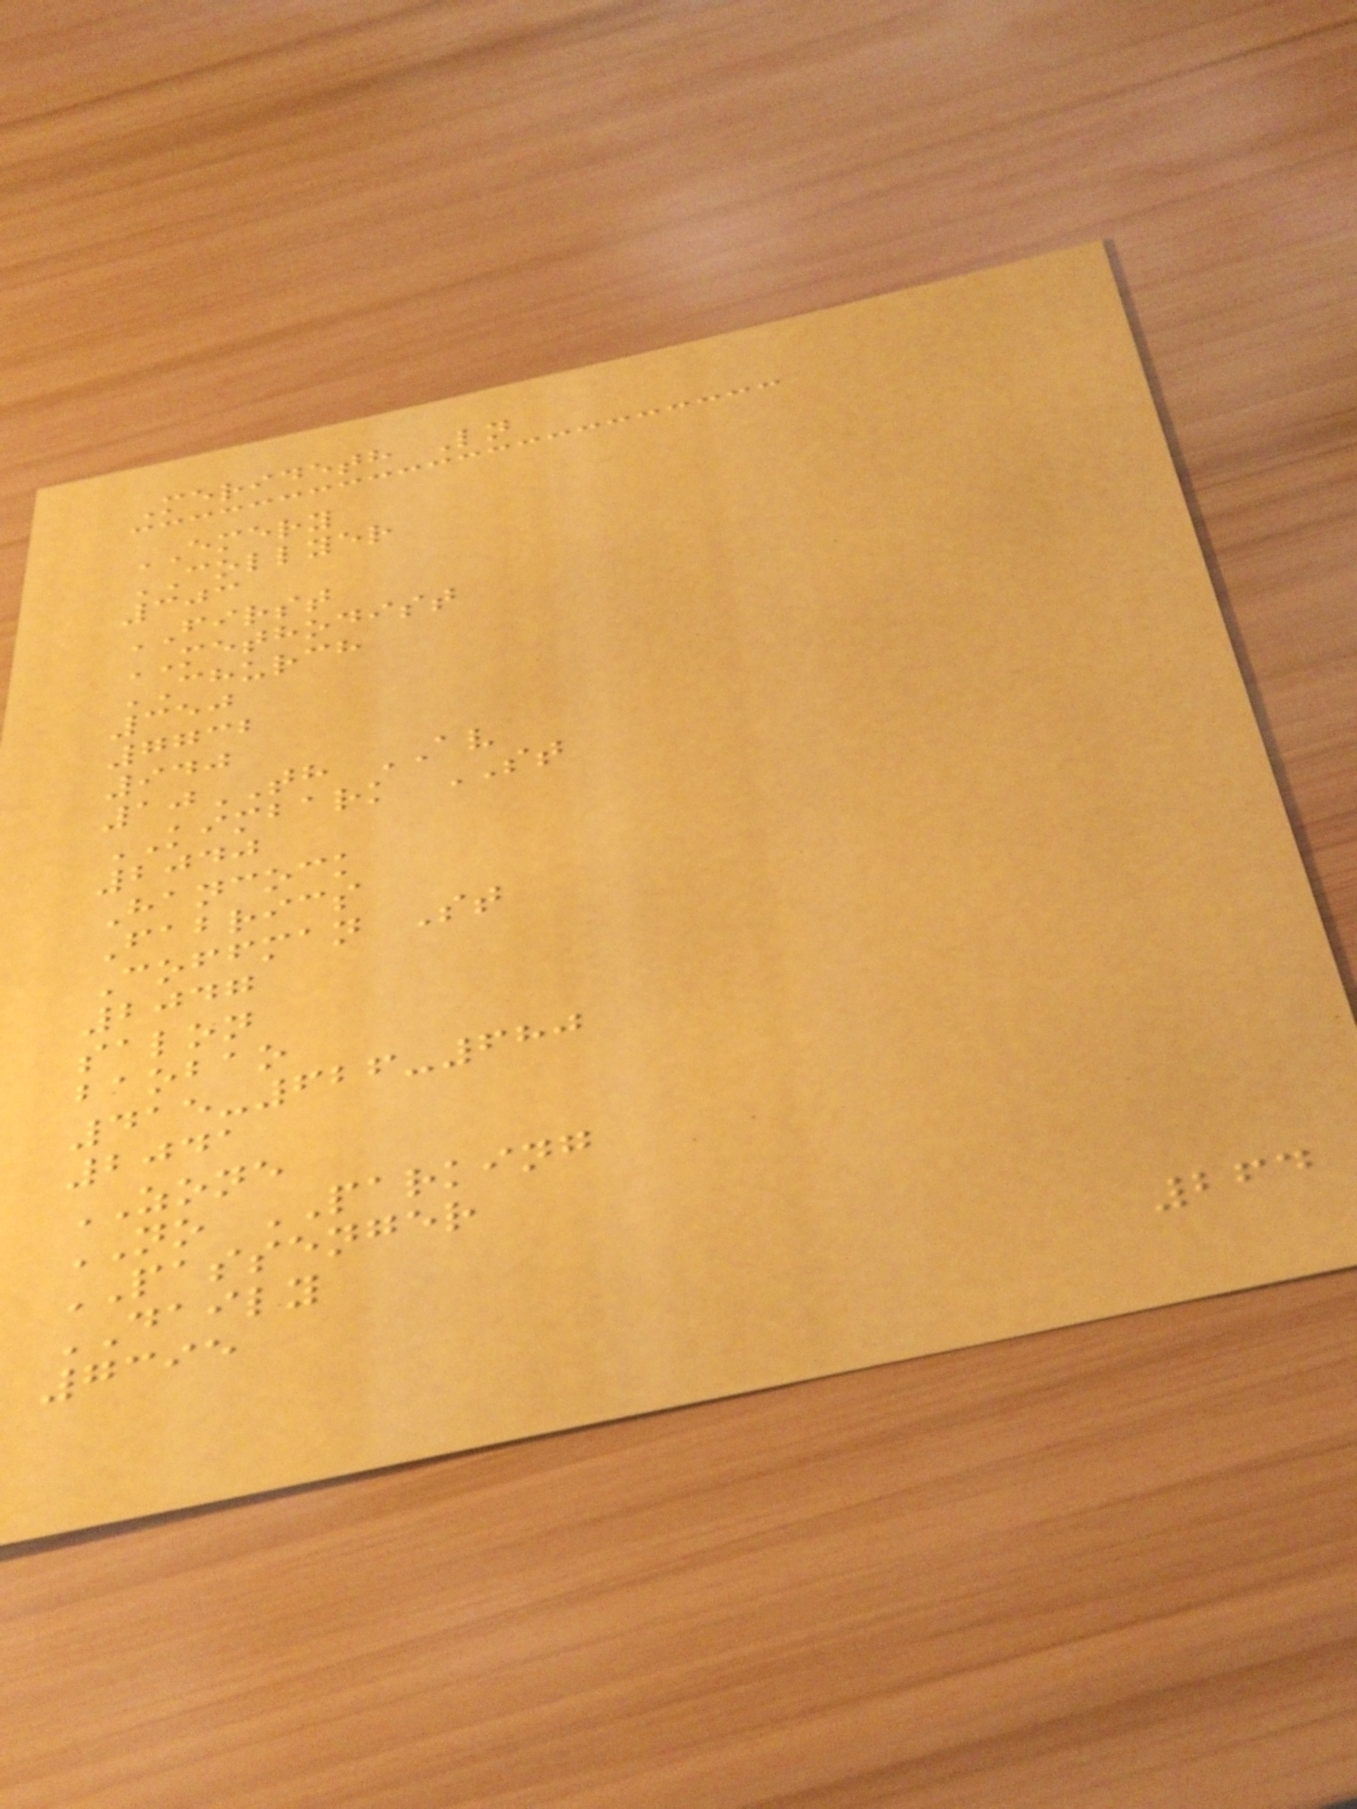Merideth Ln
EMERY
COLLYER
303
FIRST
METHODIST
CHURCH
350
7732
940
10TH AV
KIMBARK ST
2040
Hancock
Fabrics
Coffman St
2047
salon
baobao
415-626-680
2041
ZONE
NO PARKING
PASSENGER
DAILY
7395
264
